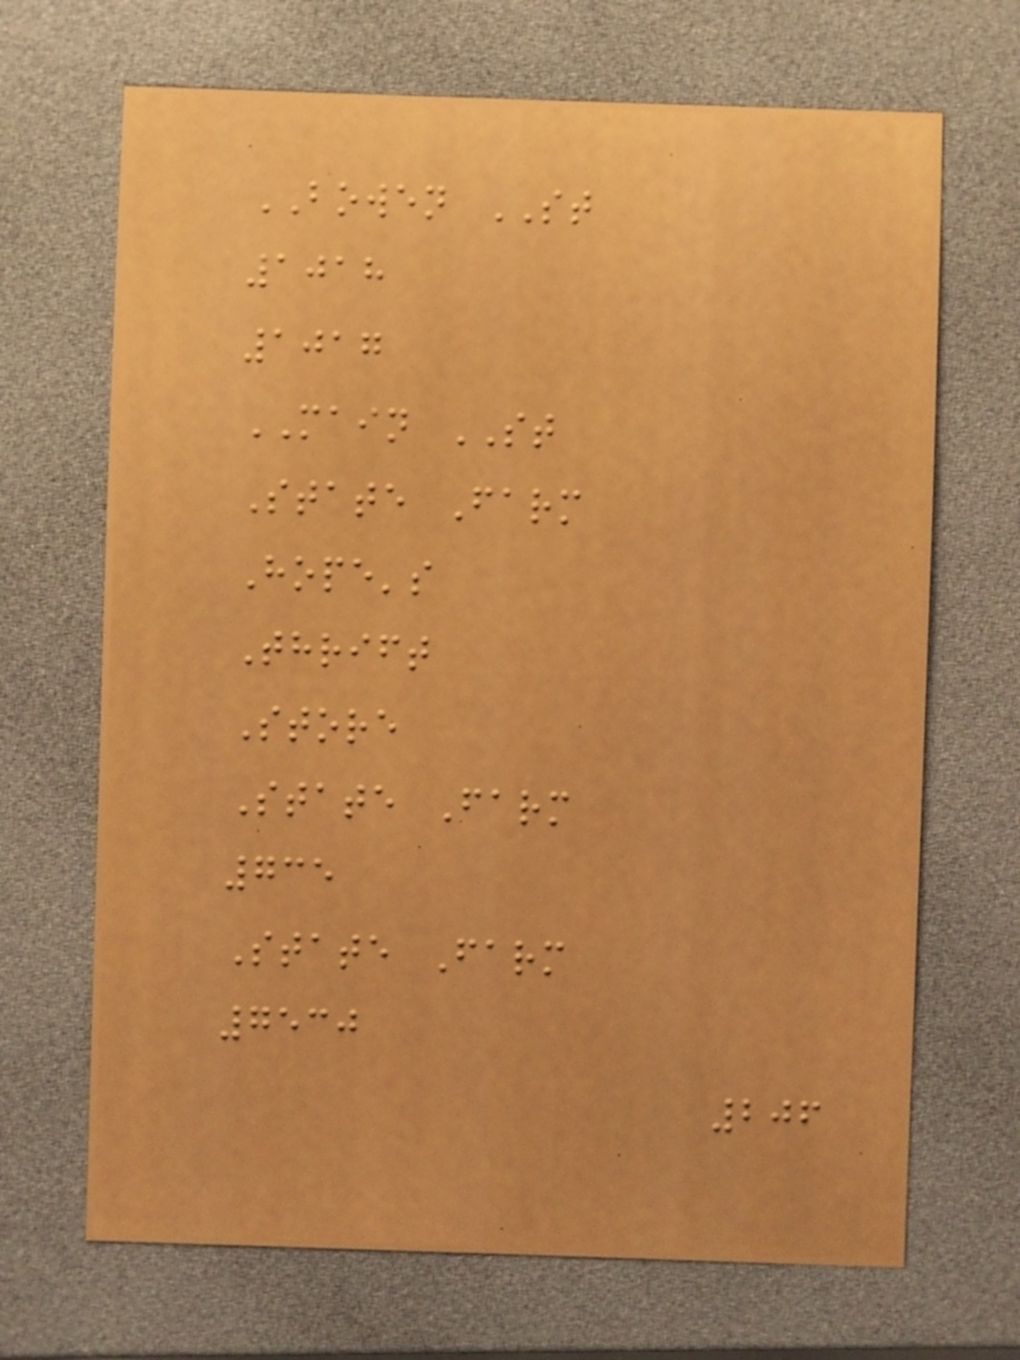BOWEN ST
1018
1017
MAIN ST
State Farm
Hope's
Thrift
Store
State Farm
735
State Farm
7530
206
